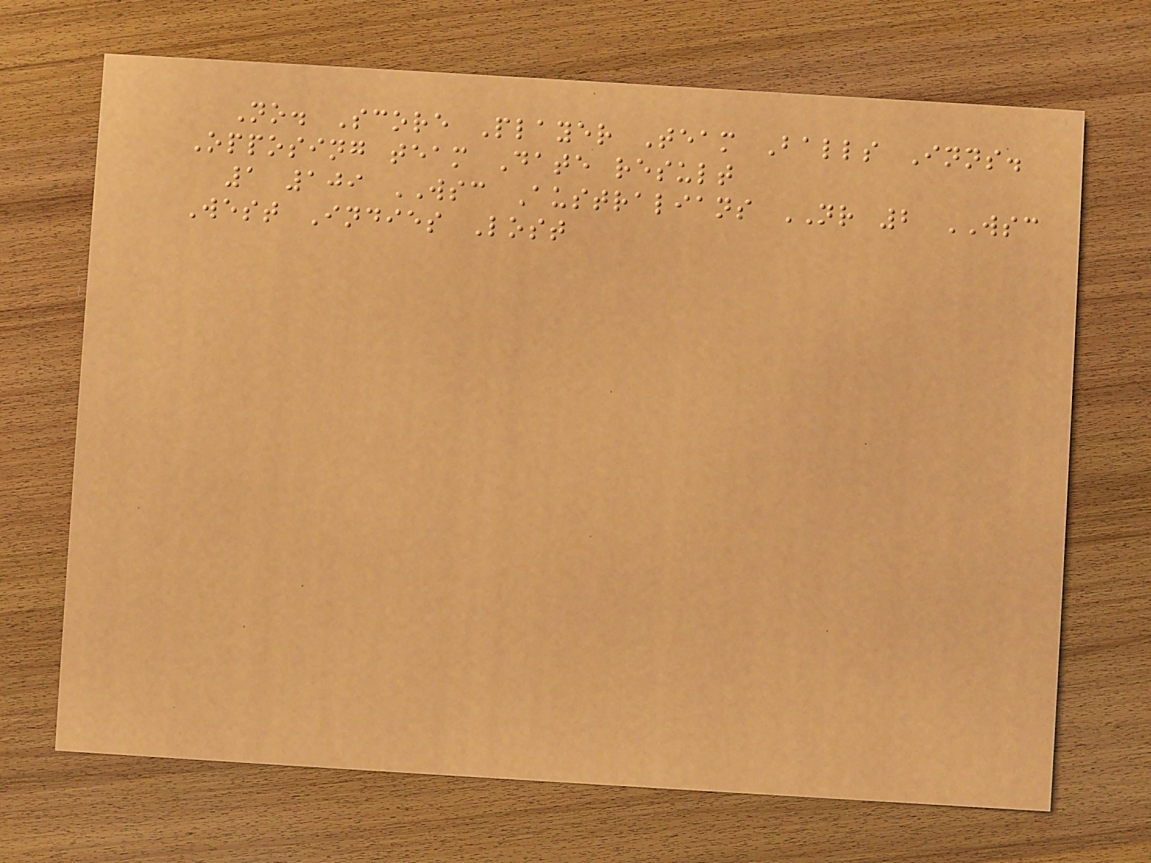No. Score Player Team Balls Inns.
Opposing team Date result
1 109 WSC Australians NR 2 WSC
West Indies Lost
